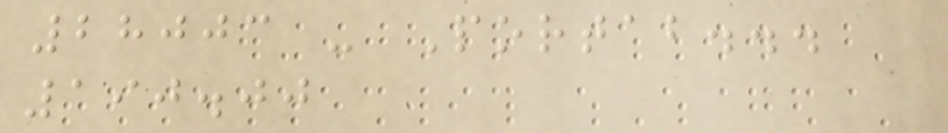28003 - Portab...
190.00
